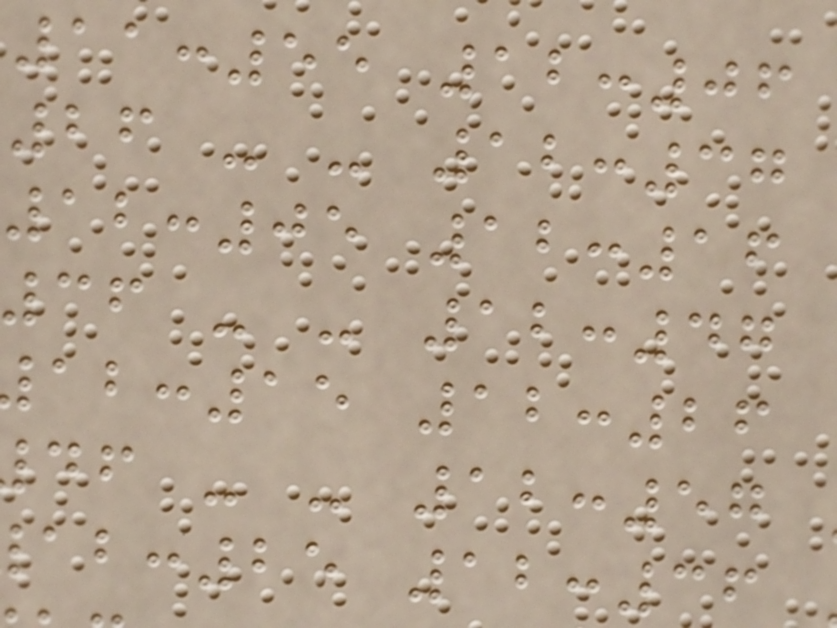11:55 12:06
26 - - 12:37
12:05 12:16
cf - - 12:47
:15 12:26
df - - 12:57
:25 12:36
